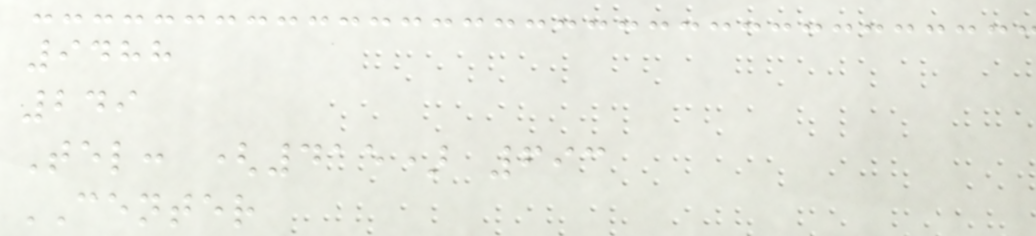9488
249
Tel: (415) 693
CENTER
